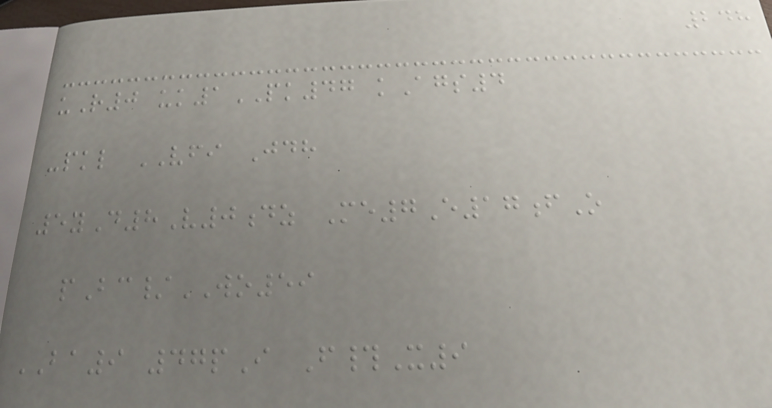248
uR0 uk1PK47 kAgs4
-pkl VFI Jdh
5yD8V0dz Me7E17fO
pBc/WO59
BA9 47pI F#X9
